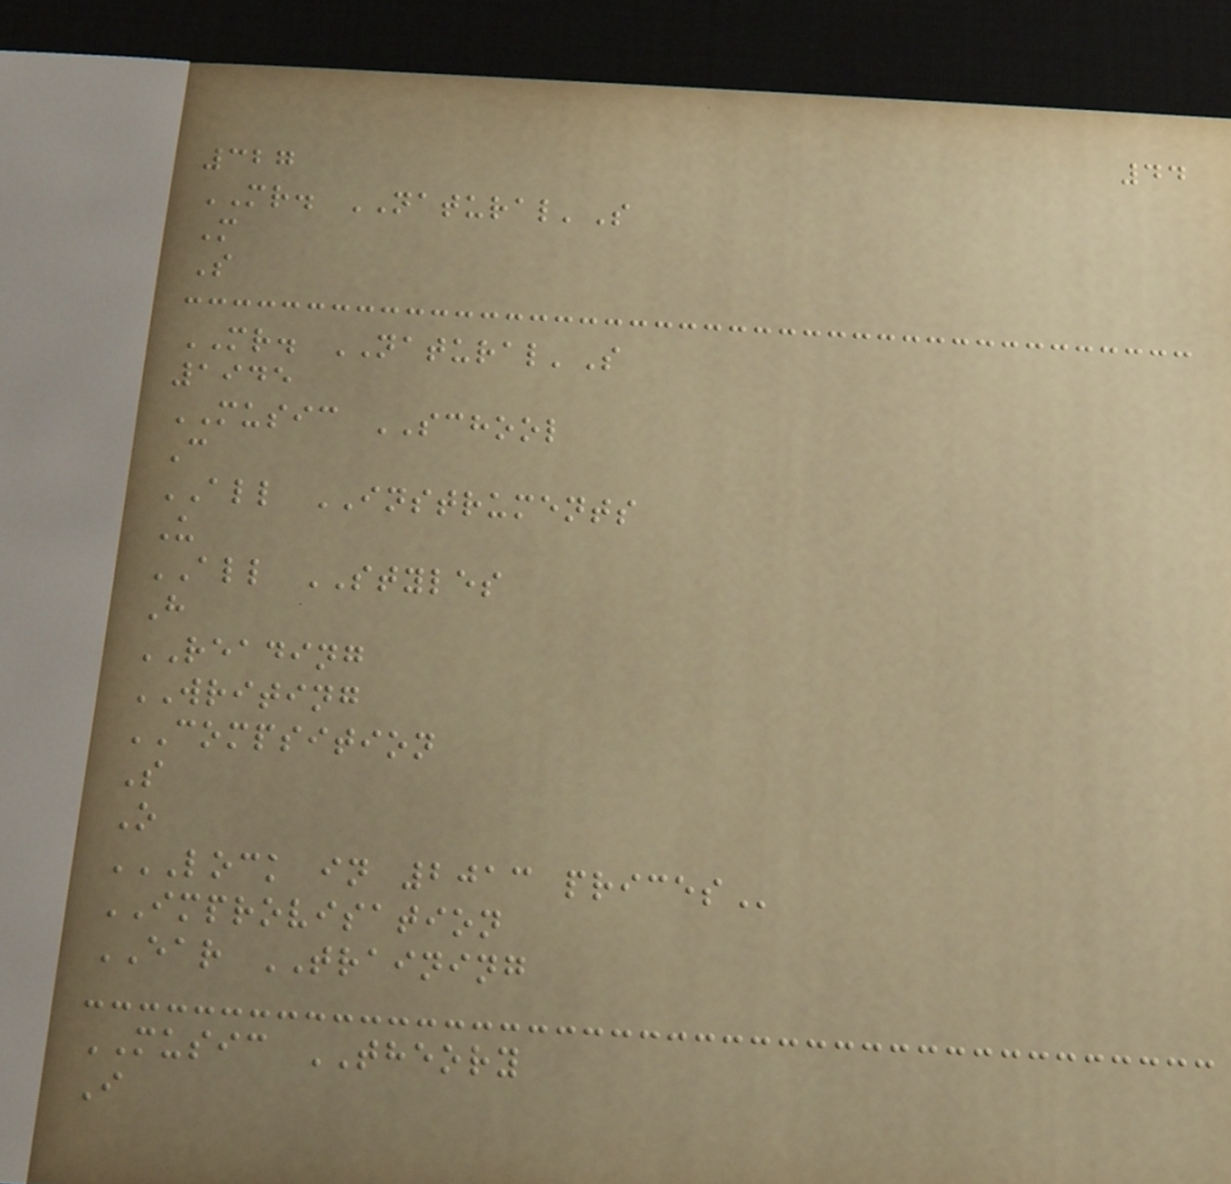44
327
MR. NATURAL'S
M
S
MR. NATURAL'S
1945
MUSIC SCHOOL
C
ALL INSTRUMENTS
U
ALL STYLES
H
READING
WRITING
COMPSITION
S
O
LOCK IN 2013 PRICES
IMPROVISATION
EAR TRAINING
MUSIC THEORY
I
